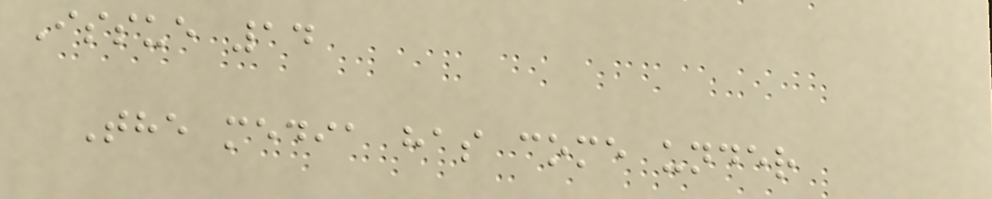Issue 14
The media has come under
